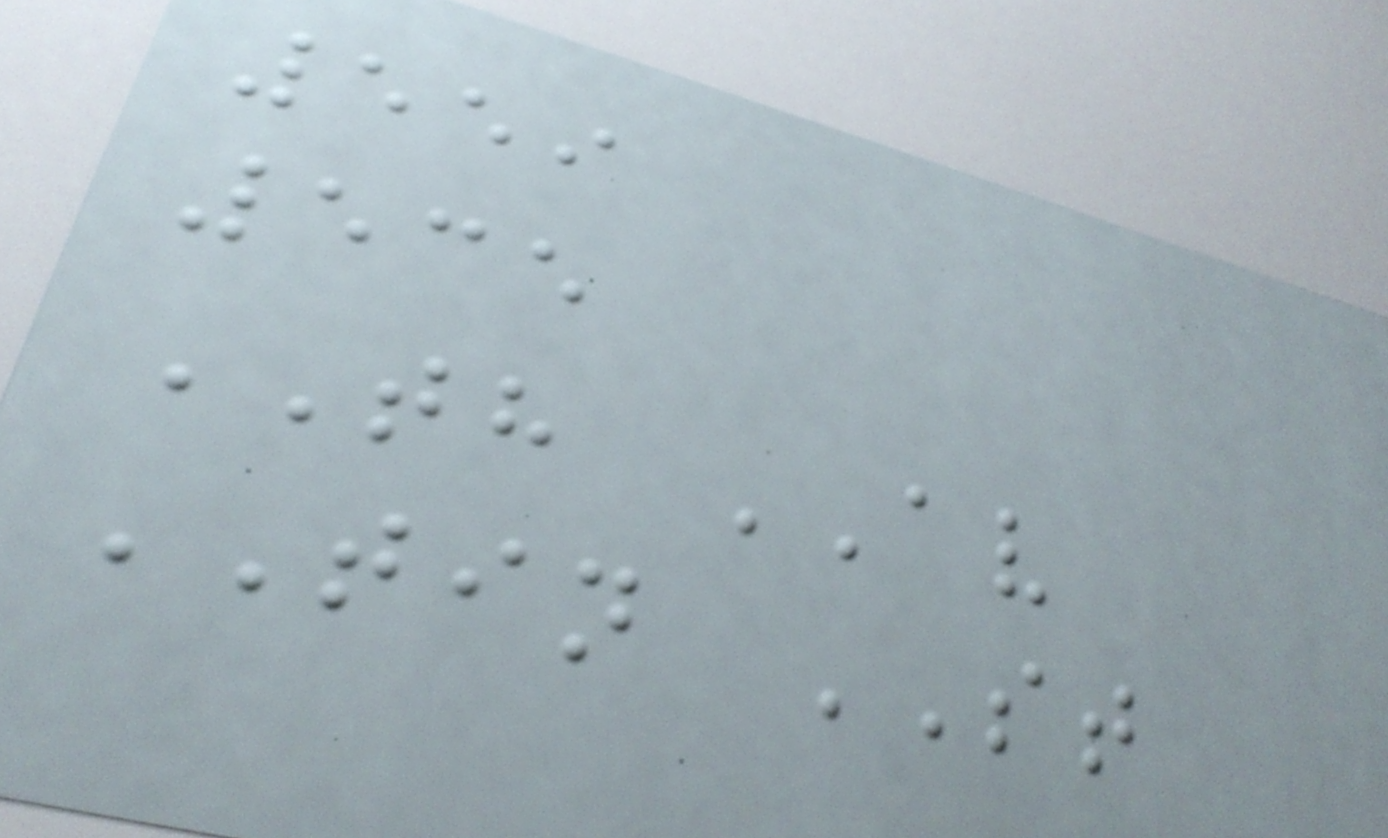559
535
TH AV
TIN ST
